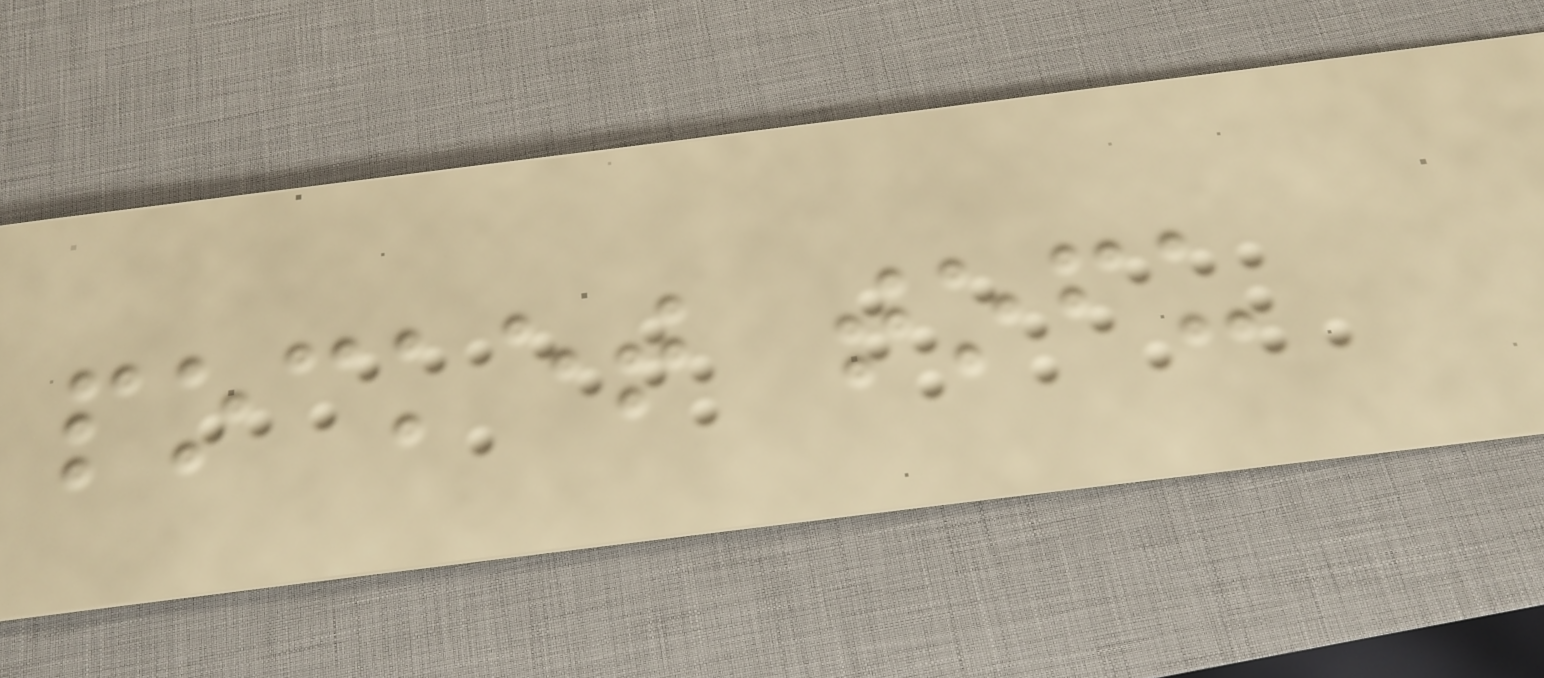pocket tofu
